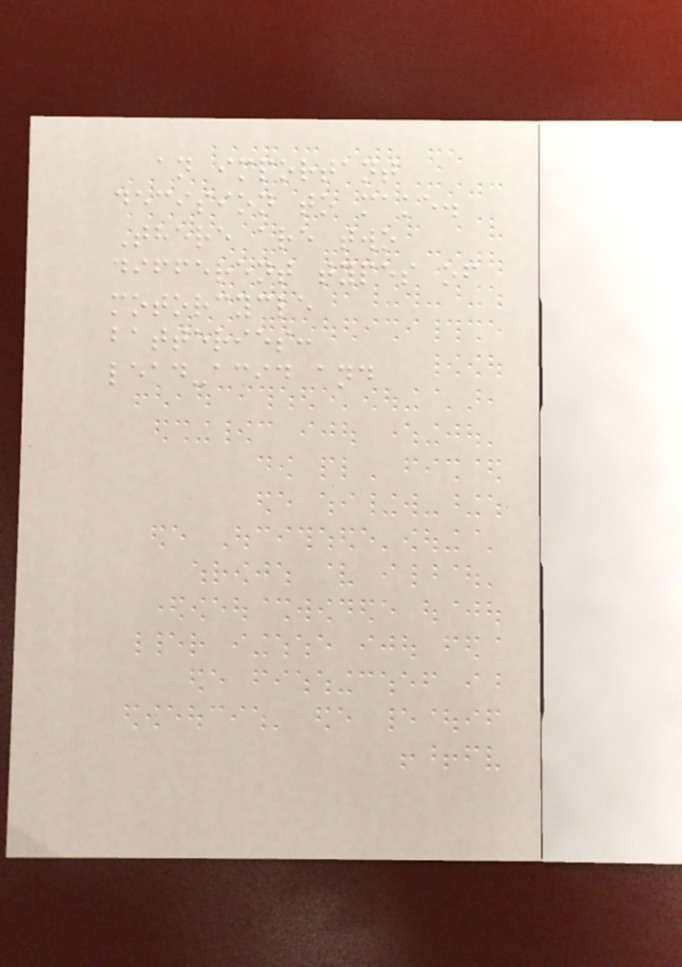an important
decision to make.
There are two
different types of
motorcycle
batteries:
lead-acid and
